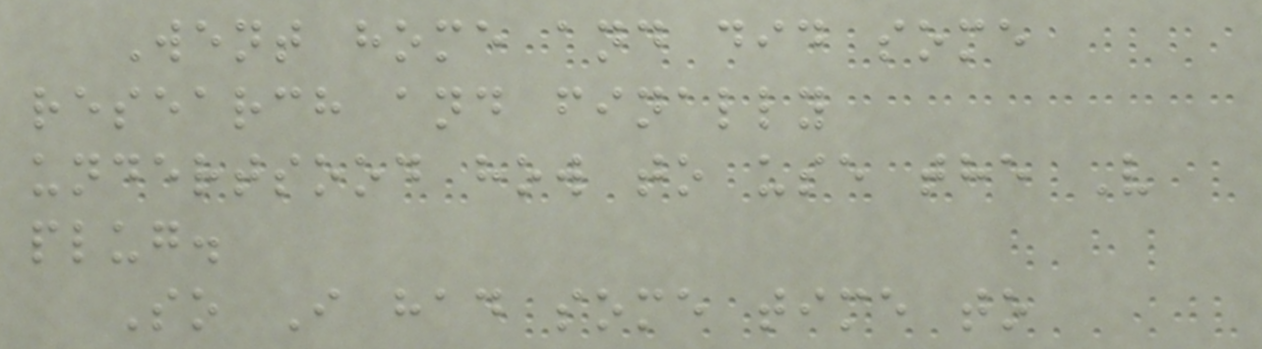Went home and did some
research and finally
undertsood how to use the V
plug.
So I had some time to
